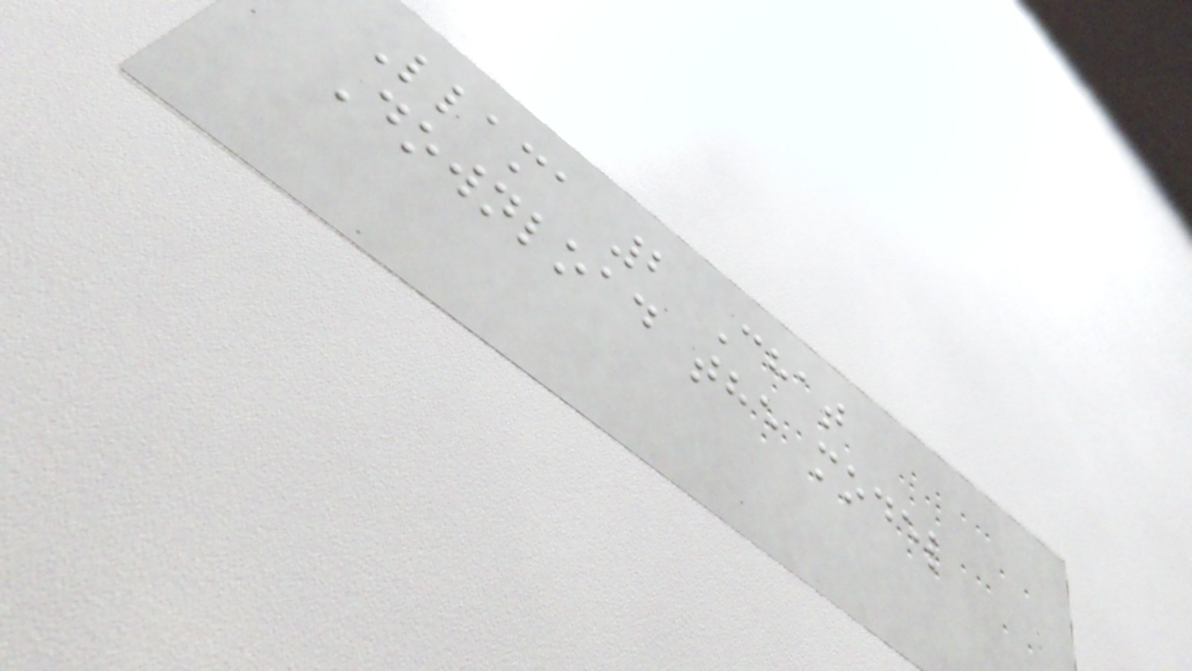Llama 2 Chat
Download the model
